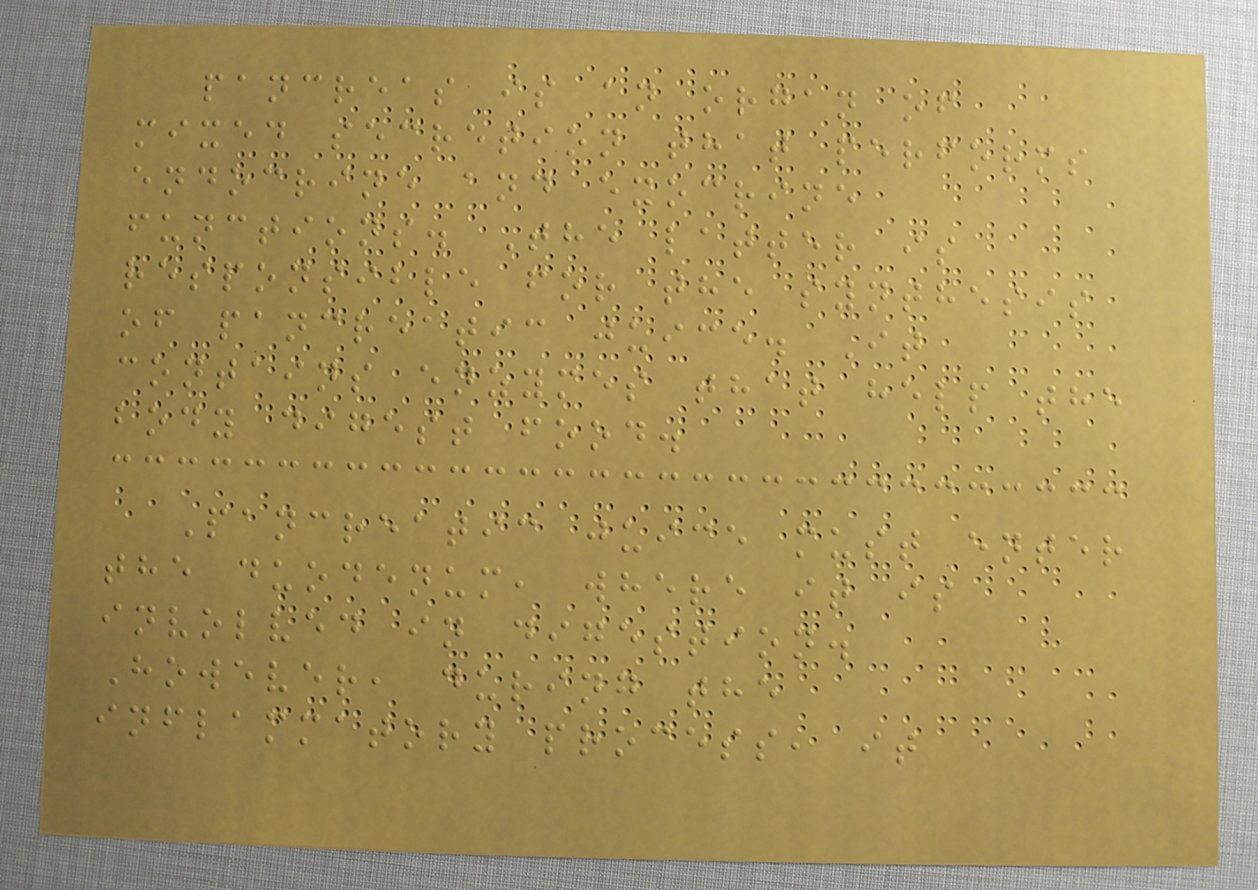pancreas is an organ of
mixed secretion that performs
endocrine and exocrine
functions. The latter is
responsible for the synthesis
of pancreatic juice. It
contains enzymes that help the
body digest food.
Pancreatic juice must enter
the duodenum, where it is
involved in digestion.
However, during the
inflammatory process, it
